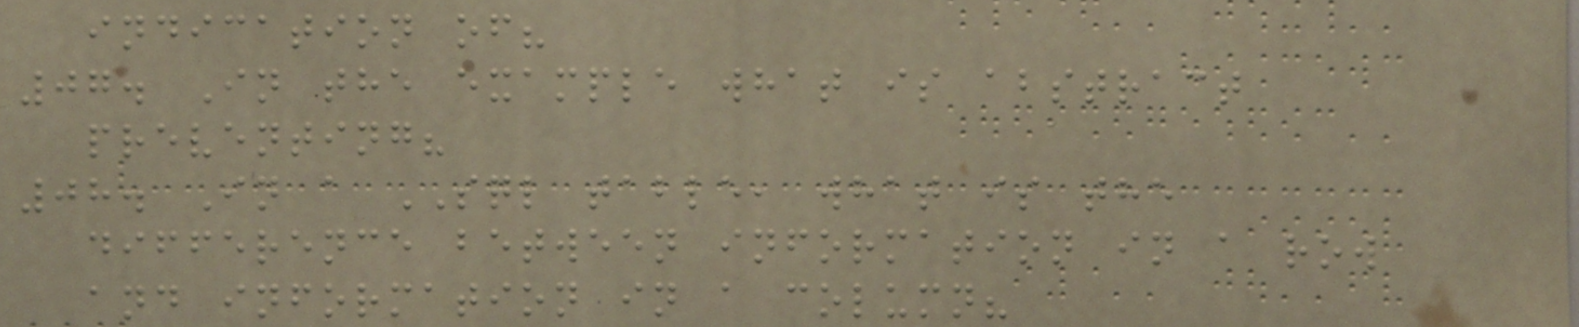indication of?
07. In the example what is abstract
preventing?
08. In a SQL table, what is the
difference between information in a row
and information in a column?
